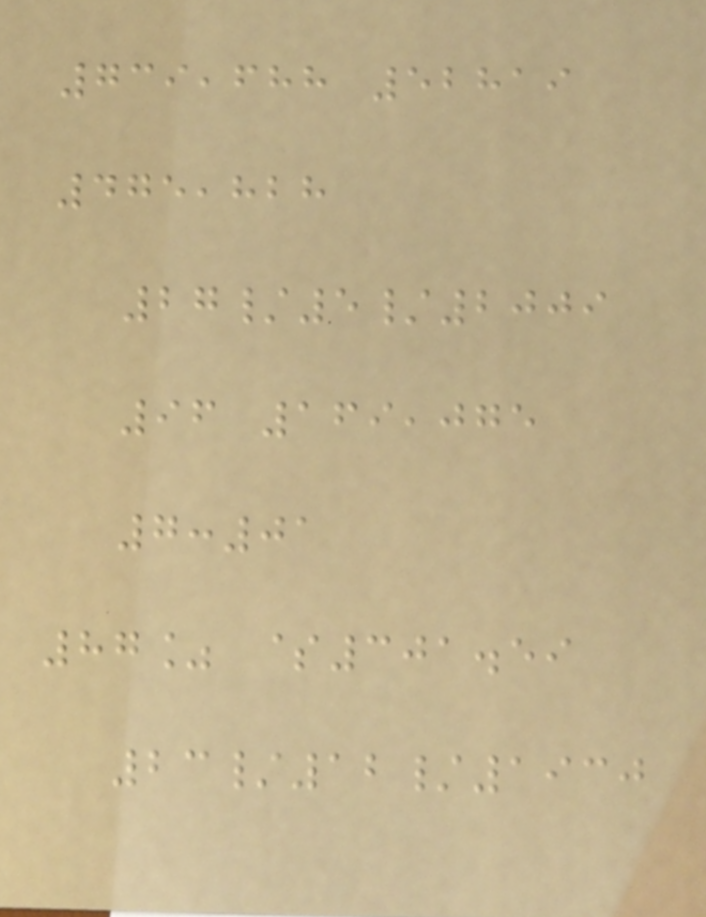739,688 52819
475,828
27/5/2009
96 169,075
7:01
87% $301.59
23/12/1930
